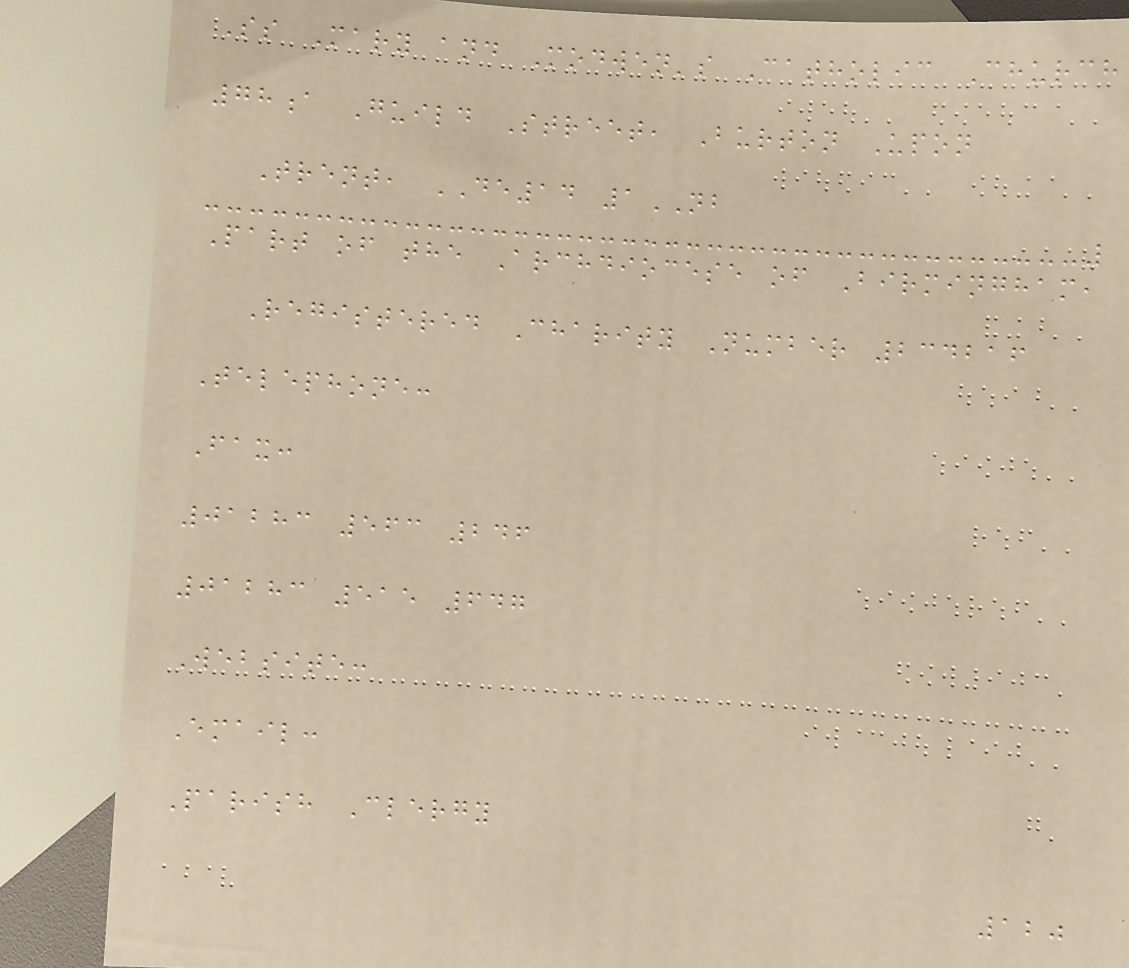Ss Mary and Modwen's Catholic Church
78a Guild Street, Burton Upon
Trent, DE14 1NB
Part of the Archdiocese of Birmingham,
Registered Charity Number 234216
Telephone:
Fax:
01283 563 246
01283 515 647
Website:
Email:
Parish Clergy
120
